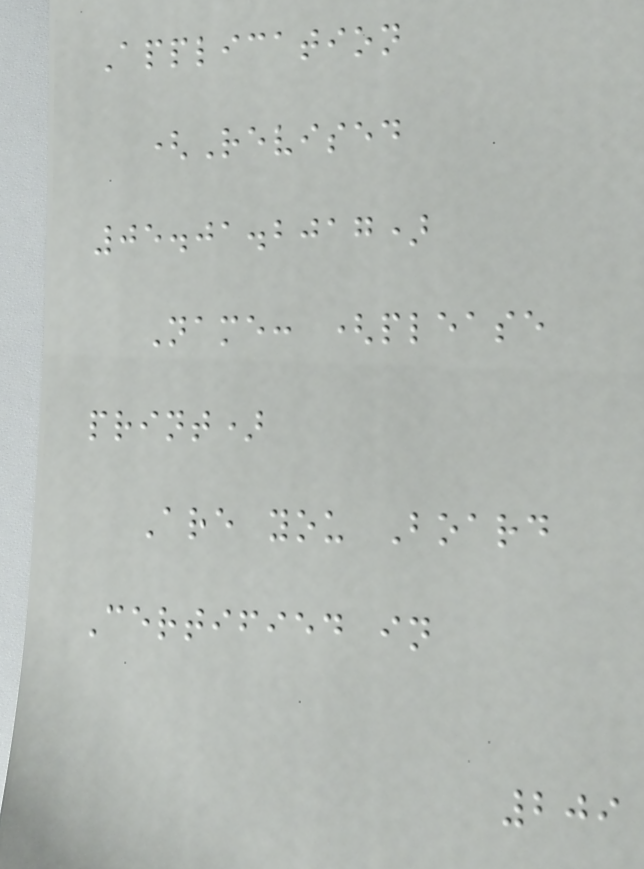Application
(Revised
05.01.2017)
Name: (please
print)
Are you Board
Certified in
209
